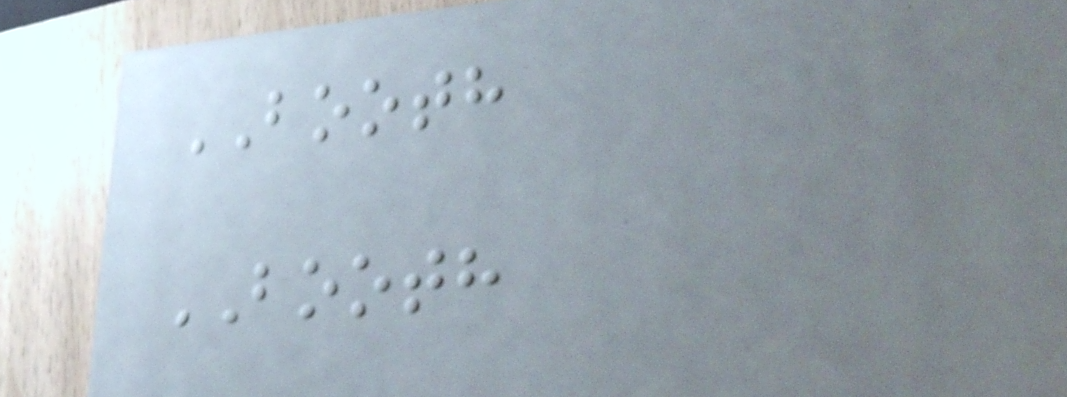BOOTH
BOOTH
